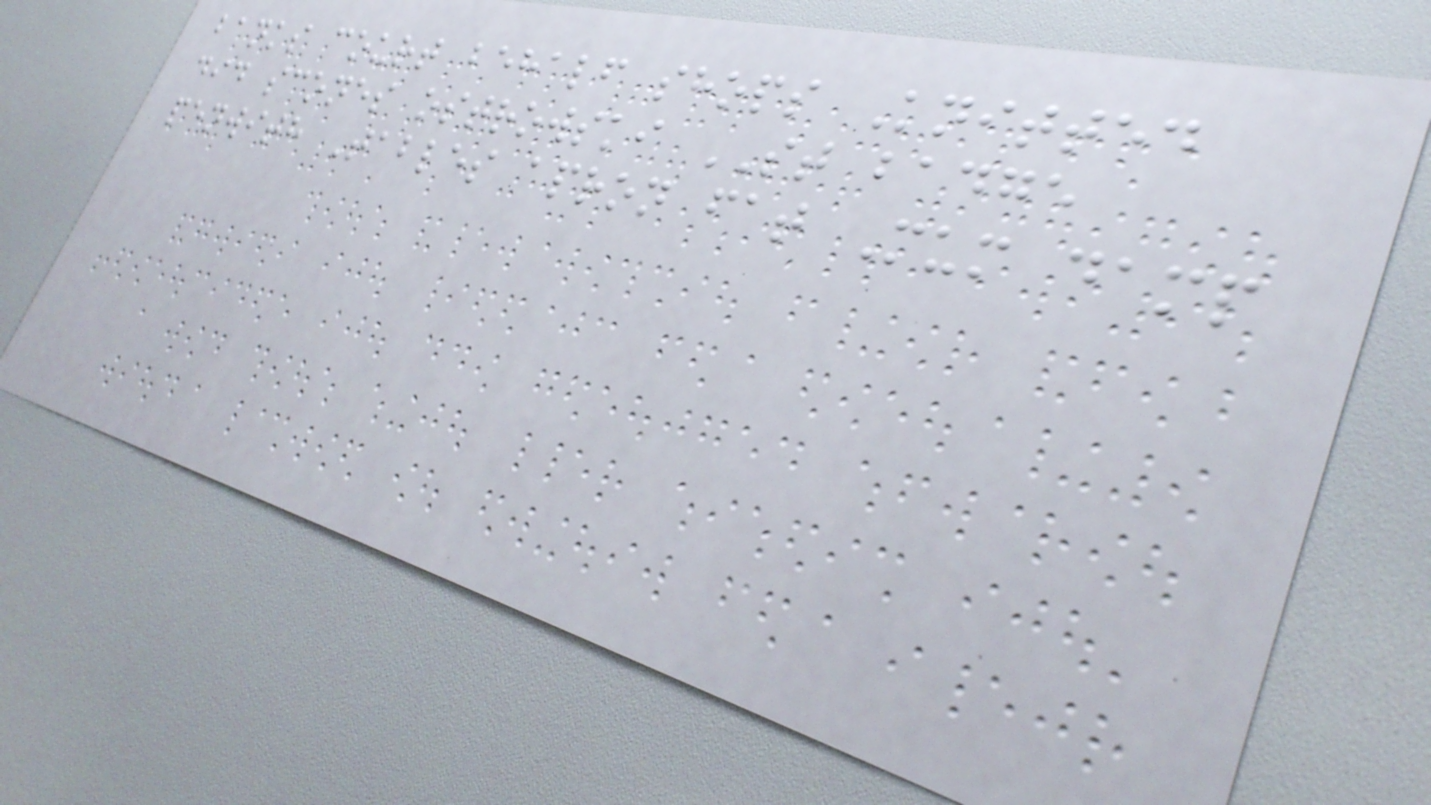banks court behalf shops Knitted
did scones ostrowski ST badge
penwith Tables apron fat Mum damp
